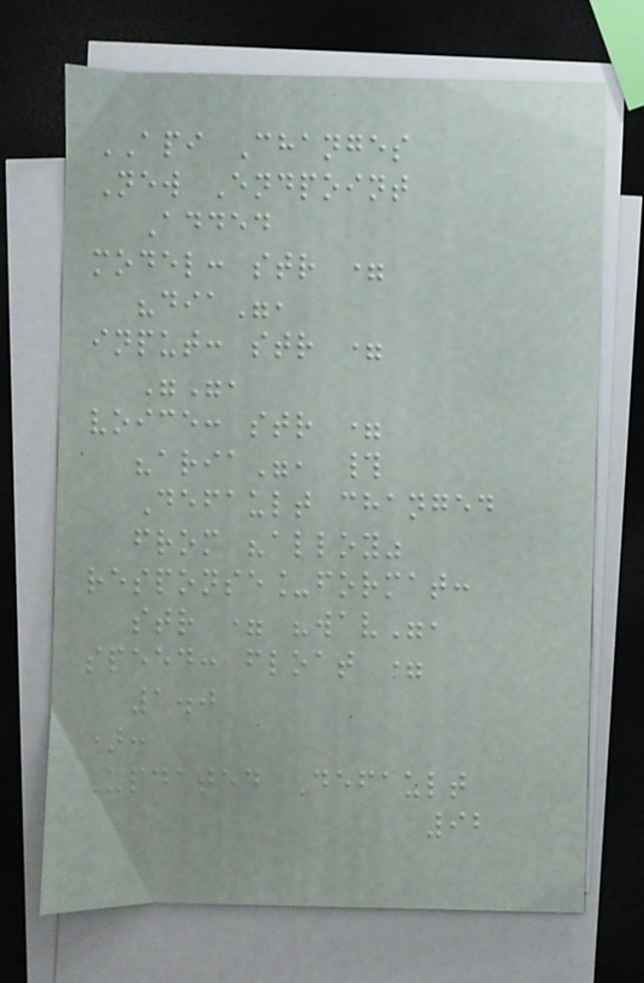API Changes
New Endpoint
Added
model: str =
"dia",
input: str =
"",
voice: str =
"aria", #
Default changed
from "alloy"
response_format:
str = "wav",
speed: float =
1.0
):
Updated Default
92
